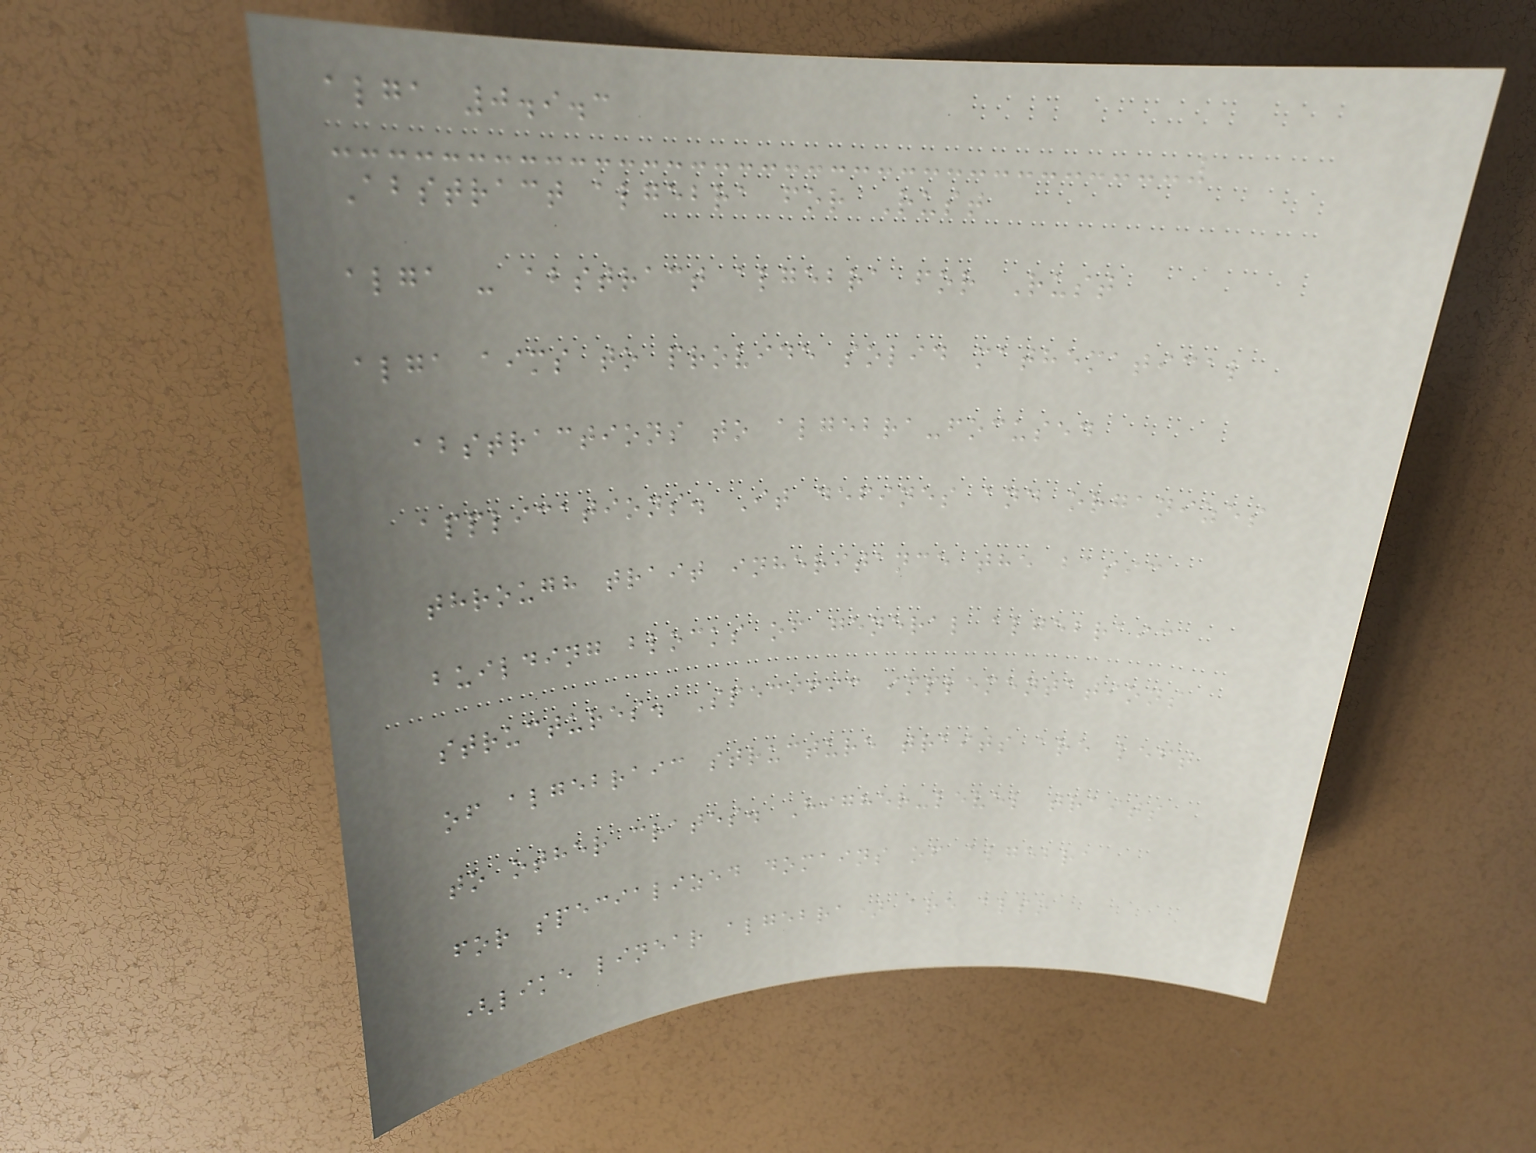alga 0.9.3
Abstract algebra for Rust
alga - abstract algebra for Rust
alga aims to provide solid mathematical
abstractions to algebra-focused
applications. It defines and organizes
through trait inheritance the basic
building blocks of general algebraic
structures. Specific implementations
of algebraic structure traits are left
to other crates. Higher-level traits
for specialized domains of algebra
(like linear algebra) are also
